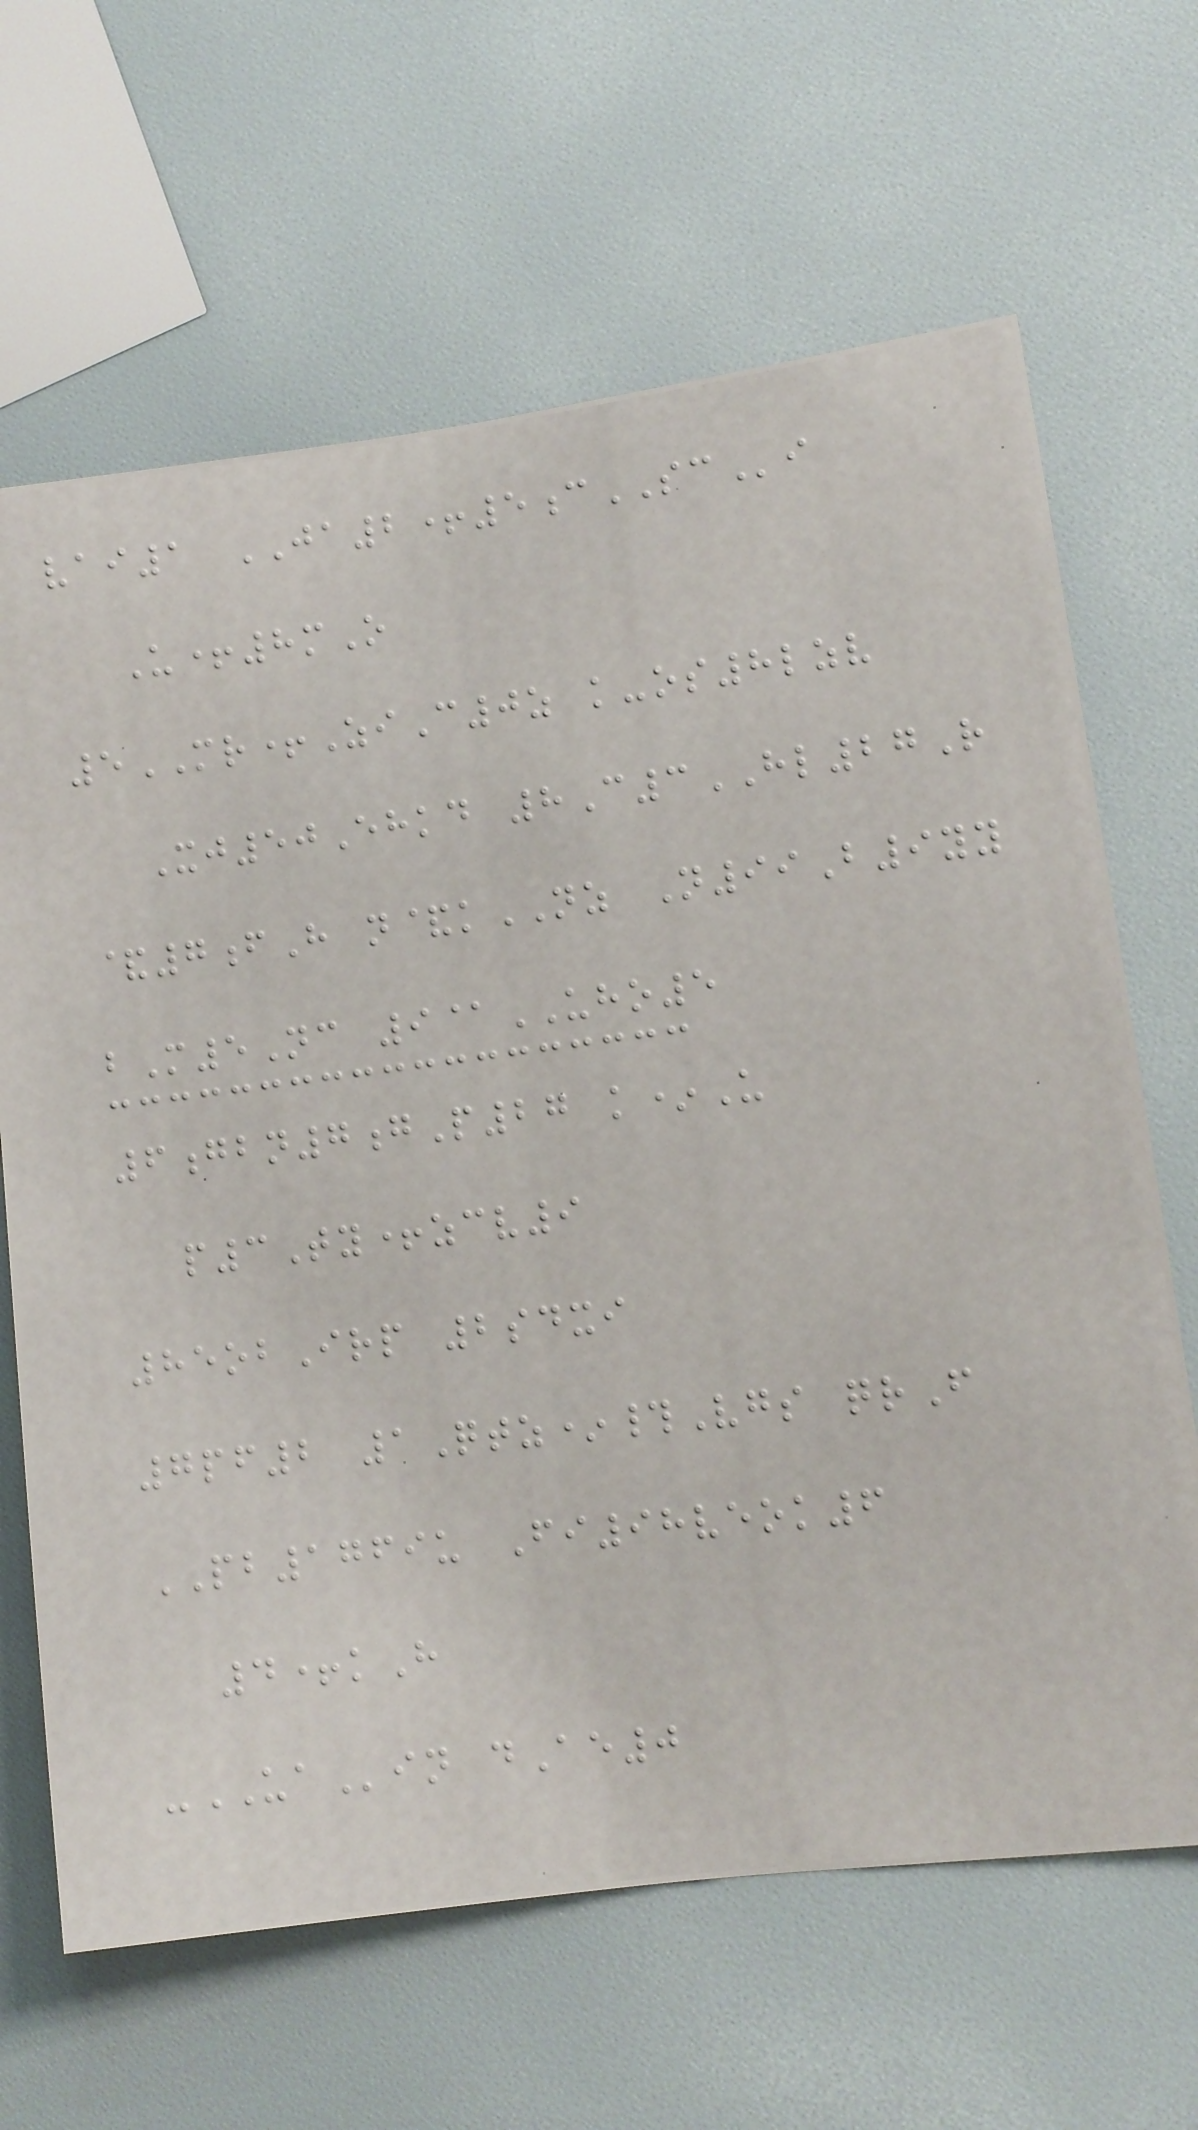vai1 JA2+5cSCi
U+8mO
5MR+ZiC0z k-os8lzv
Xj50Ehkd 8C3HL27R
&7fH n&kNZ N99B9yy
bM5Nc 9@UHO5
6gbn7gP27 k*U
p3Ty+zcv9
85obIrp 2sdxi
7pf2 1Qtz*#Vgs qrF
PB1769u Fi98veok6
4+kH
-UAin dAe0
